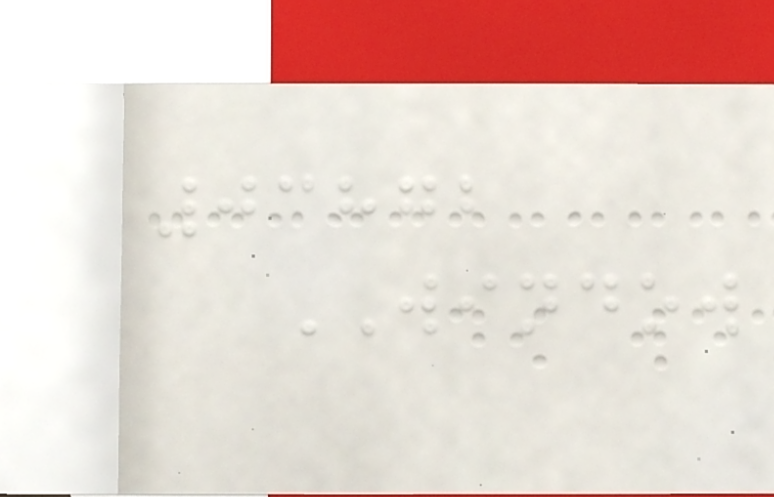03872
WINDOW
